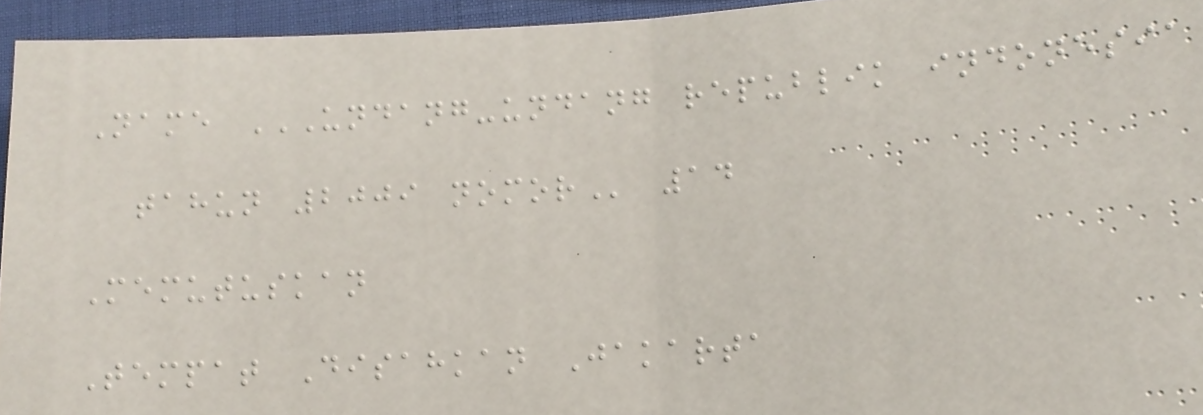Name UNDANG-UNDANG REPUBLIK INDONESIA
TAHUN 2009 NOMOR 14
Memutuskan
Tempat Disahkan Jakarta
